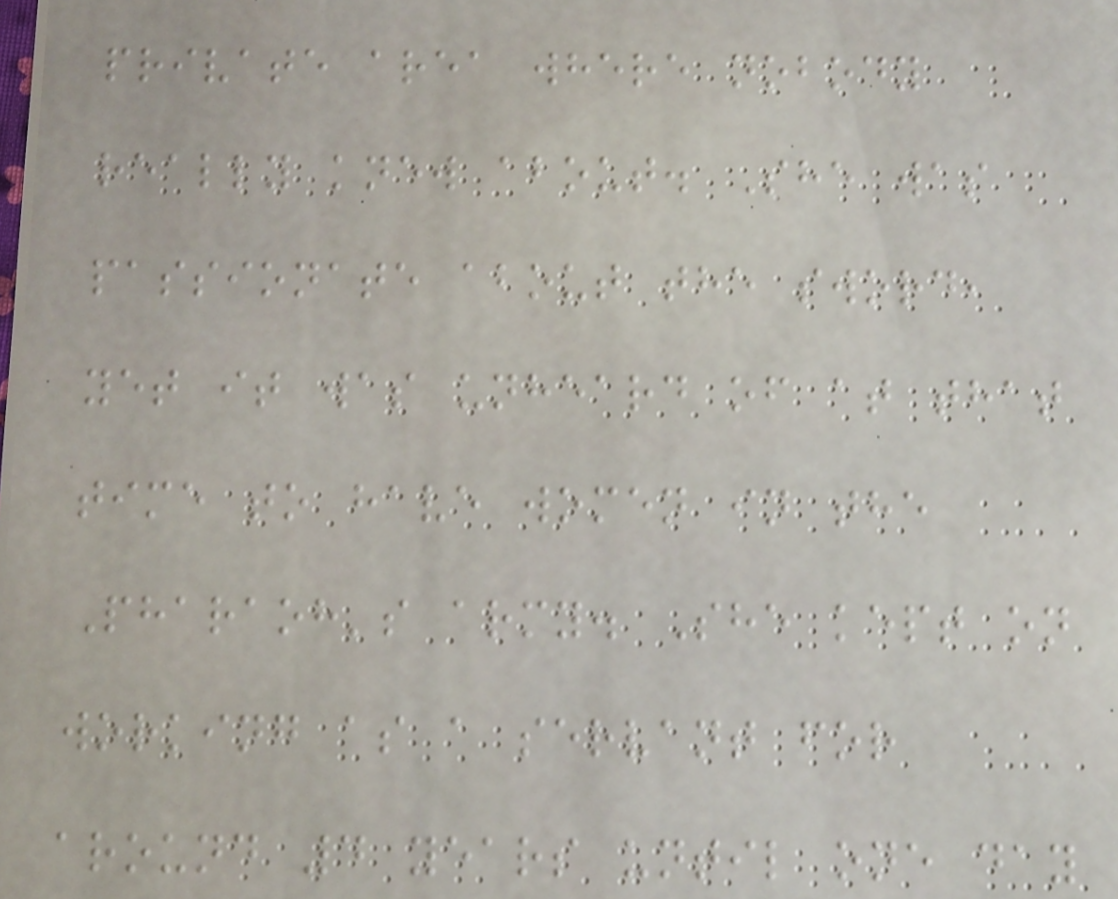private area where nobody
really knew about. She was
passionate about the sword,
yet it was unheard of at that
time to have women in the
Pharaoh's army. She kept on
working as a servant for
around 4 years until one day
